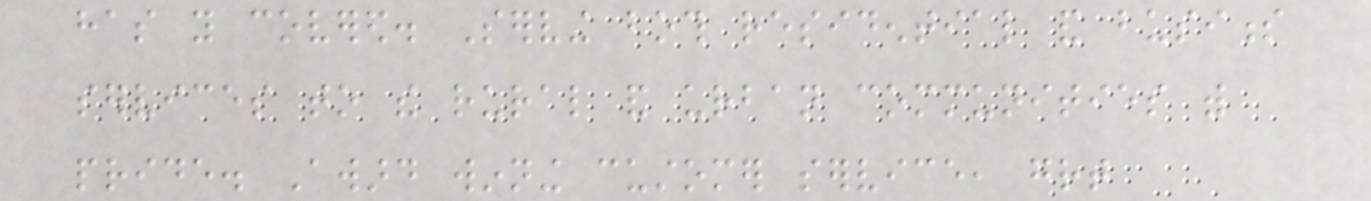has you covered. Serving both residential and business
services to the rural and urban communities with
pride. Award winning customer service, great
